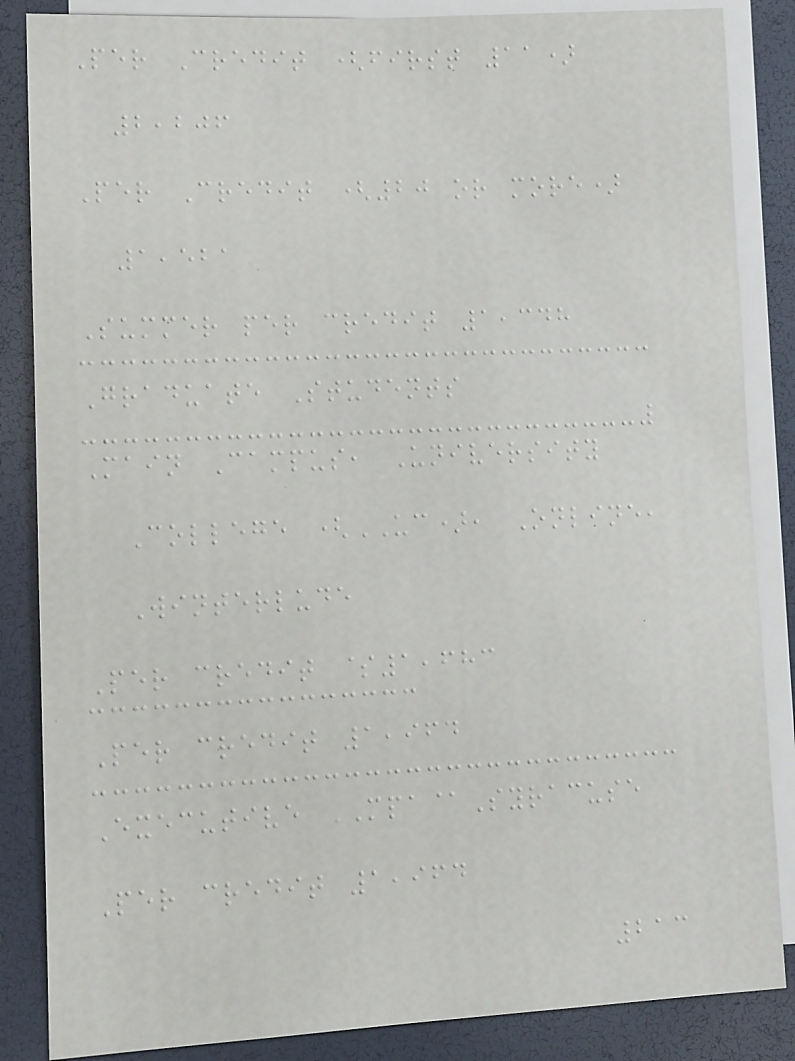Per Credit (first 11)
2,206
Per Credit (20 or more)
1,521
Summer per credit 1,348
Graduate Students
Main Campus, University
College (UC), Online,
Winterlude
Per credit $1,683
Per credit 1,964
Executive MPA@Syracuse
Per credit 1,964
213
